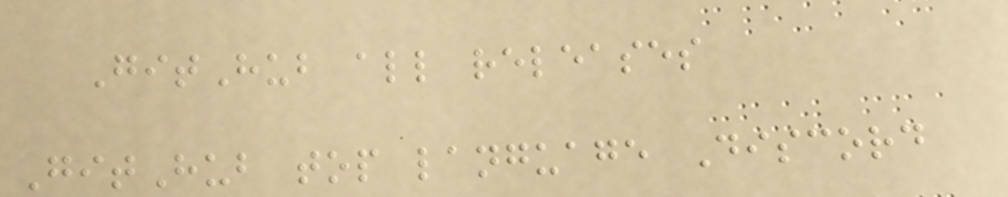GitHub all releases
GitHub top language Discord
